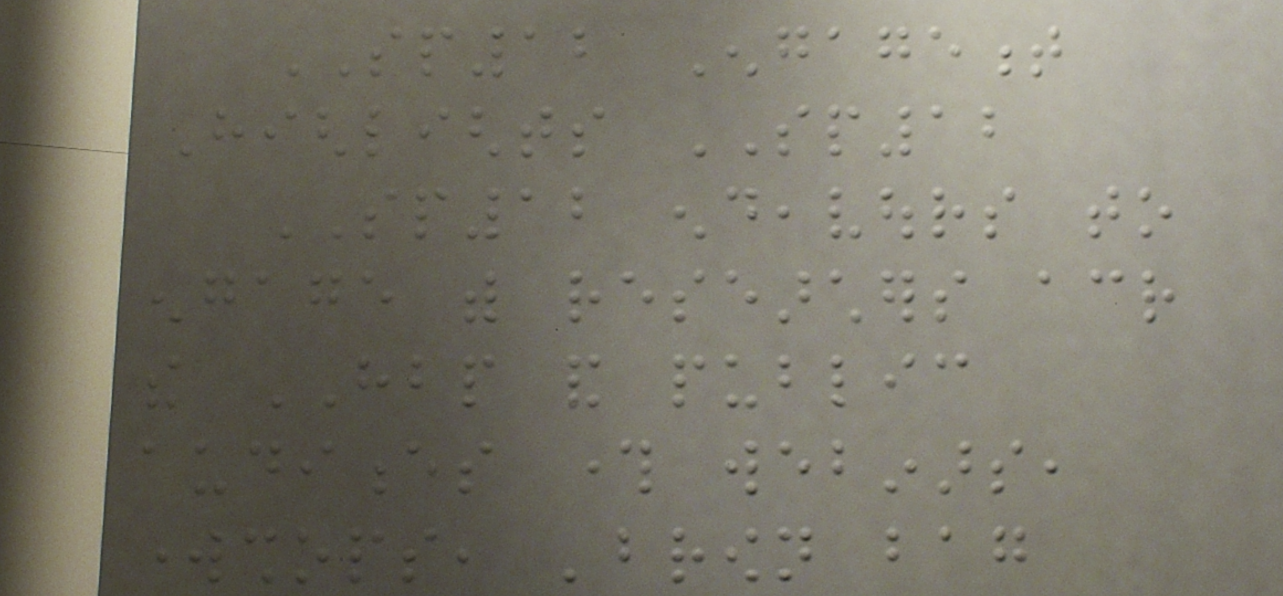SP12 Engagement
Highlights SP12
SP12 endeavours to
engage with researchers across
the HBP and public
audiences through webinars,
workshops, 'brown bag
